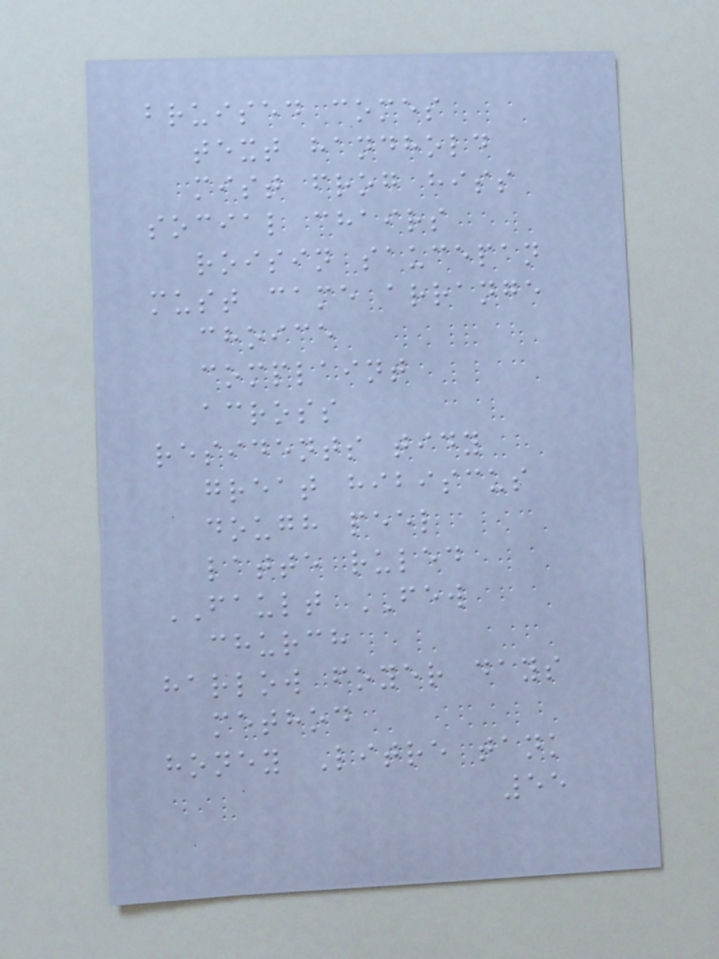bruised comes
text handhold
mist frog hiss
social chairs
roisin saucepan
must came arrange
choice
complaint
across
residents tidy
great hibiscus
dough peel
latte ruled
FAULT FEW
church
harlow foyer days
method
honey Litre tank
55
